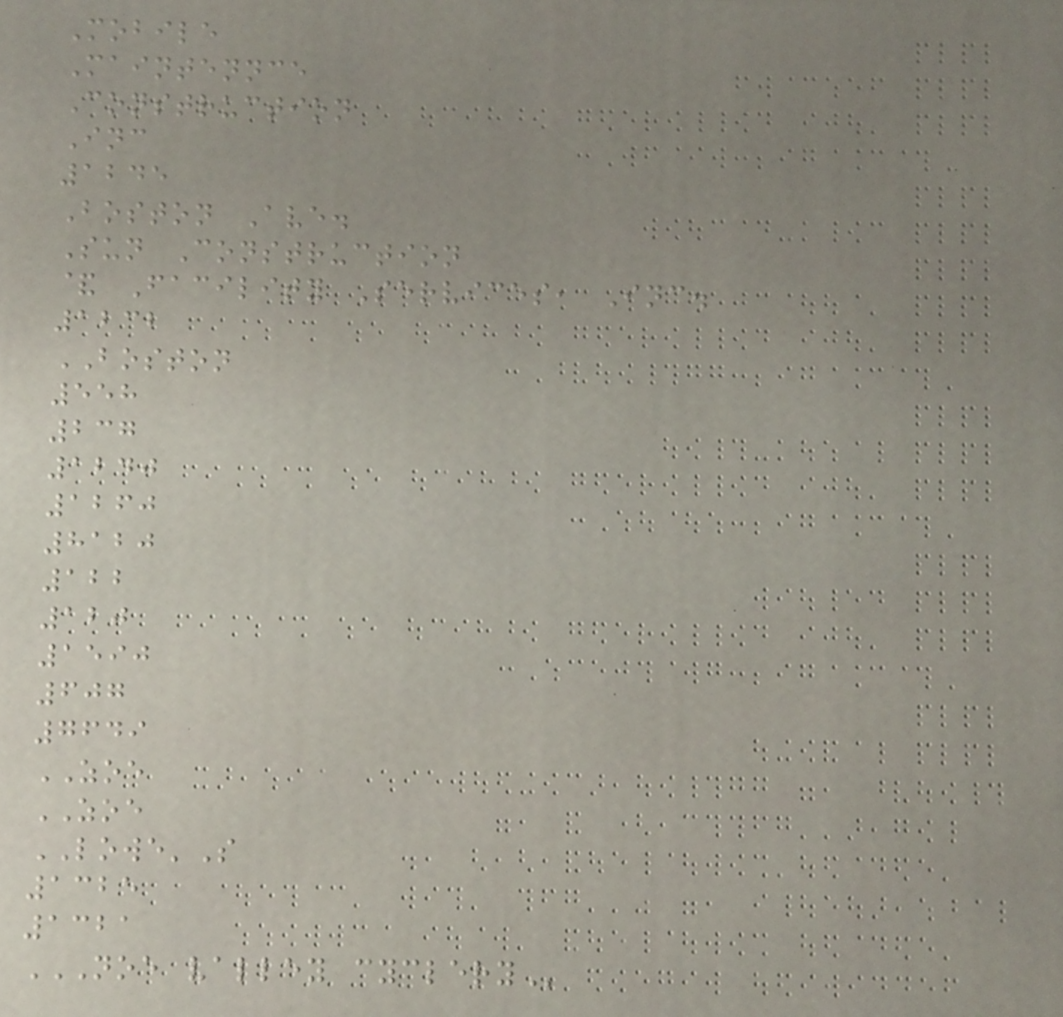Mobile
Maintennce
Construction
Inc
1245
Boston Ave.
Sun Construction
& Facility Services, Inc.
1232
BOSTON
558
237
1240
1260
8120
122
120
1590
607
7649
ZOE
ZOE
LOWE'S
1325
1321
NOE VALLEY CYCLERY
